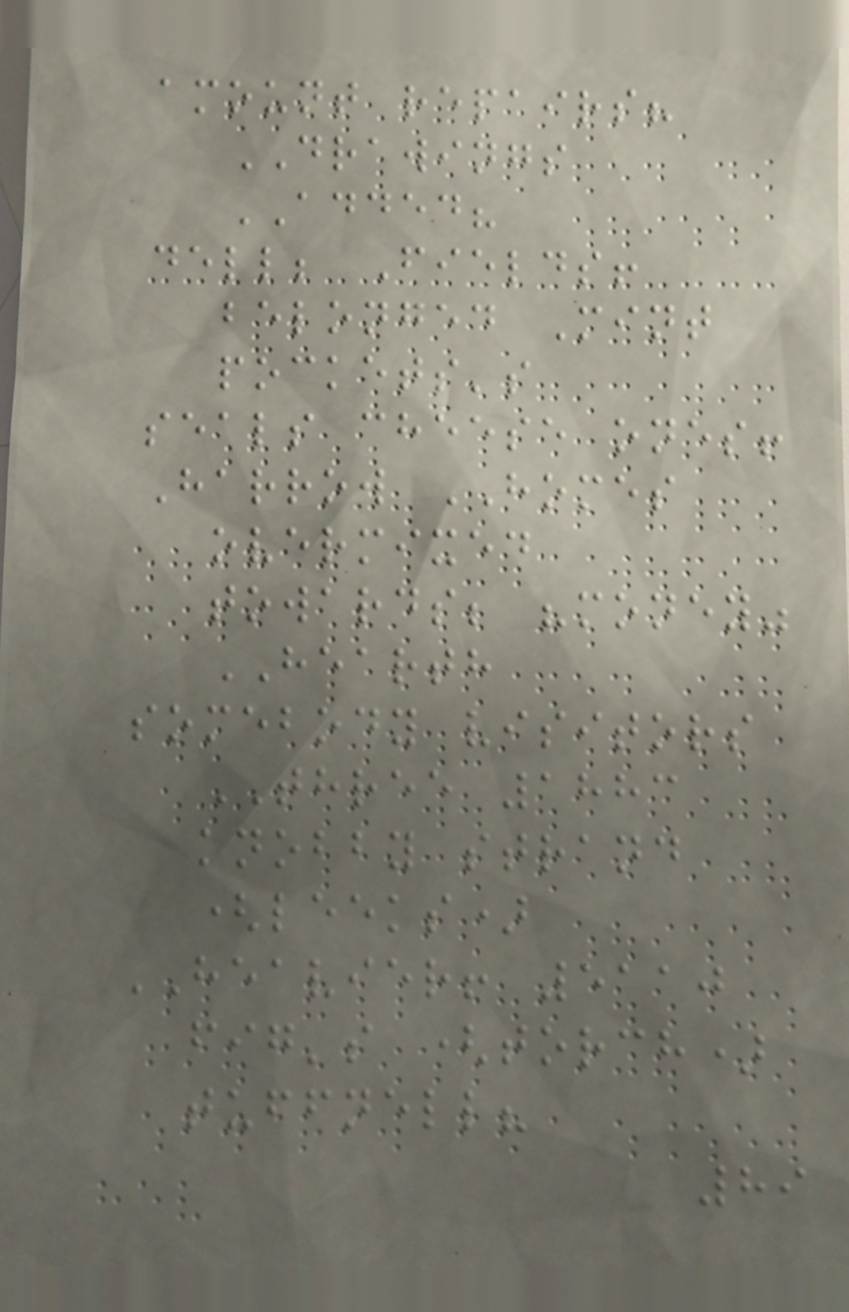amount repairs?
DRAWINGS
ADDED?
dell; Fields!
belonged Mint
pockets's
seals cheese ones!
Harrow HOMES
overmixed
towards; "money"
HEARTH
somebody visitors
THREE 1883
knobby strand
(leeks)
HEAVIER! 5110
fig's (torch)
tuffnell?
89
